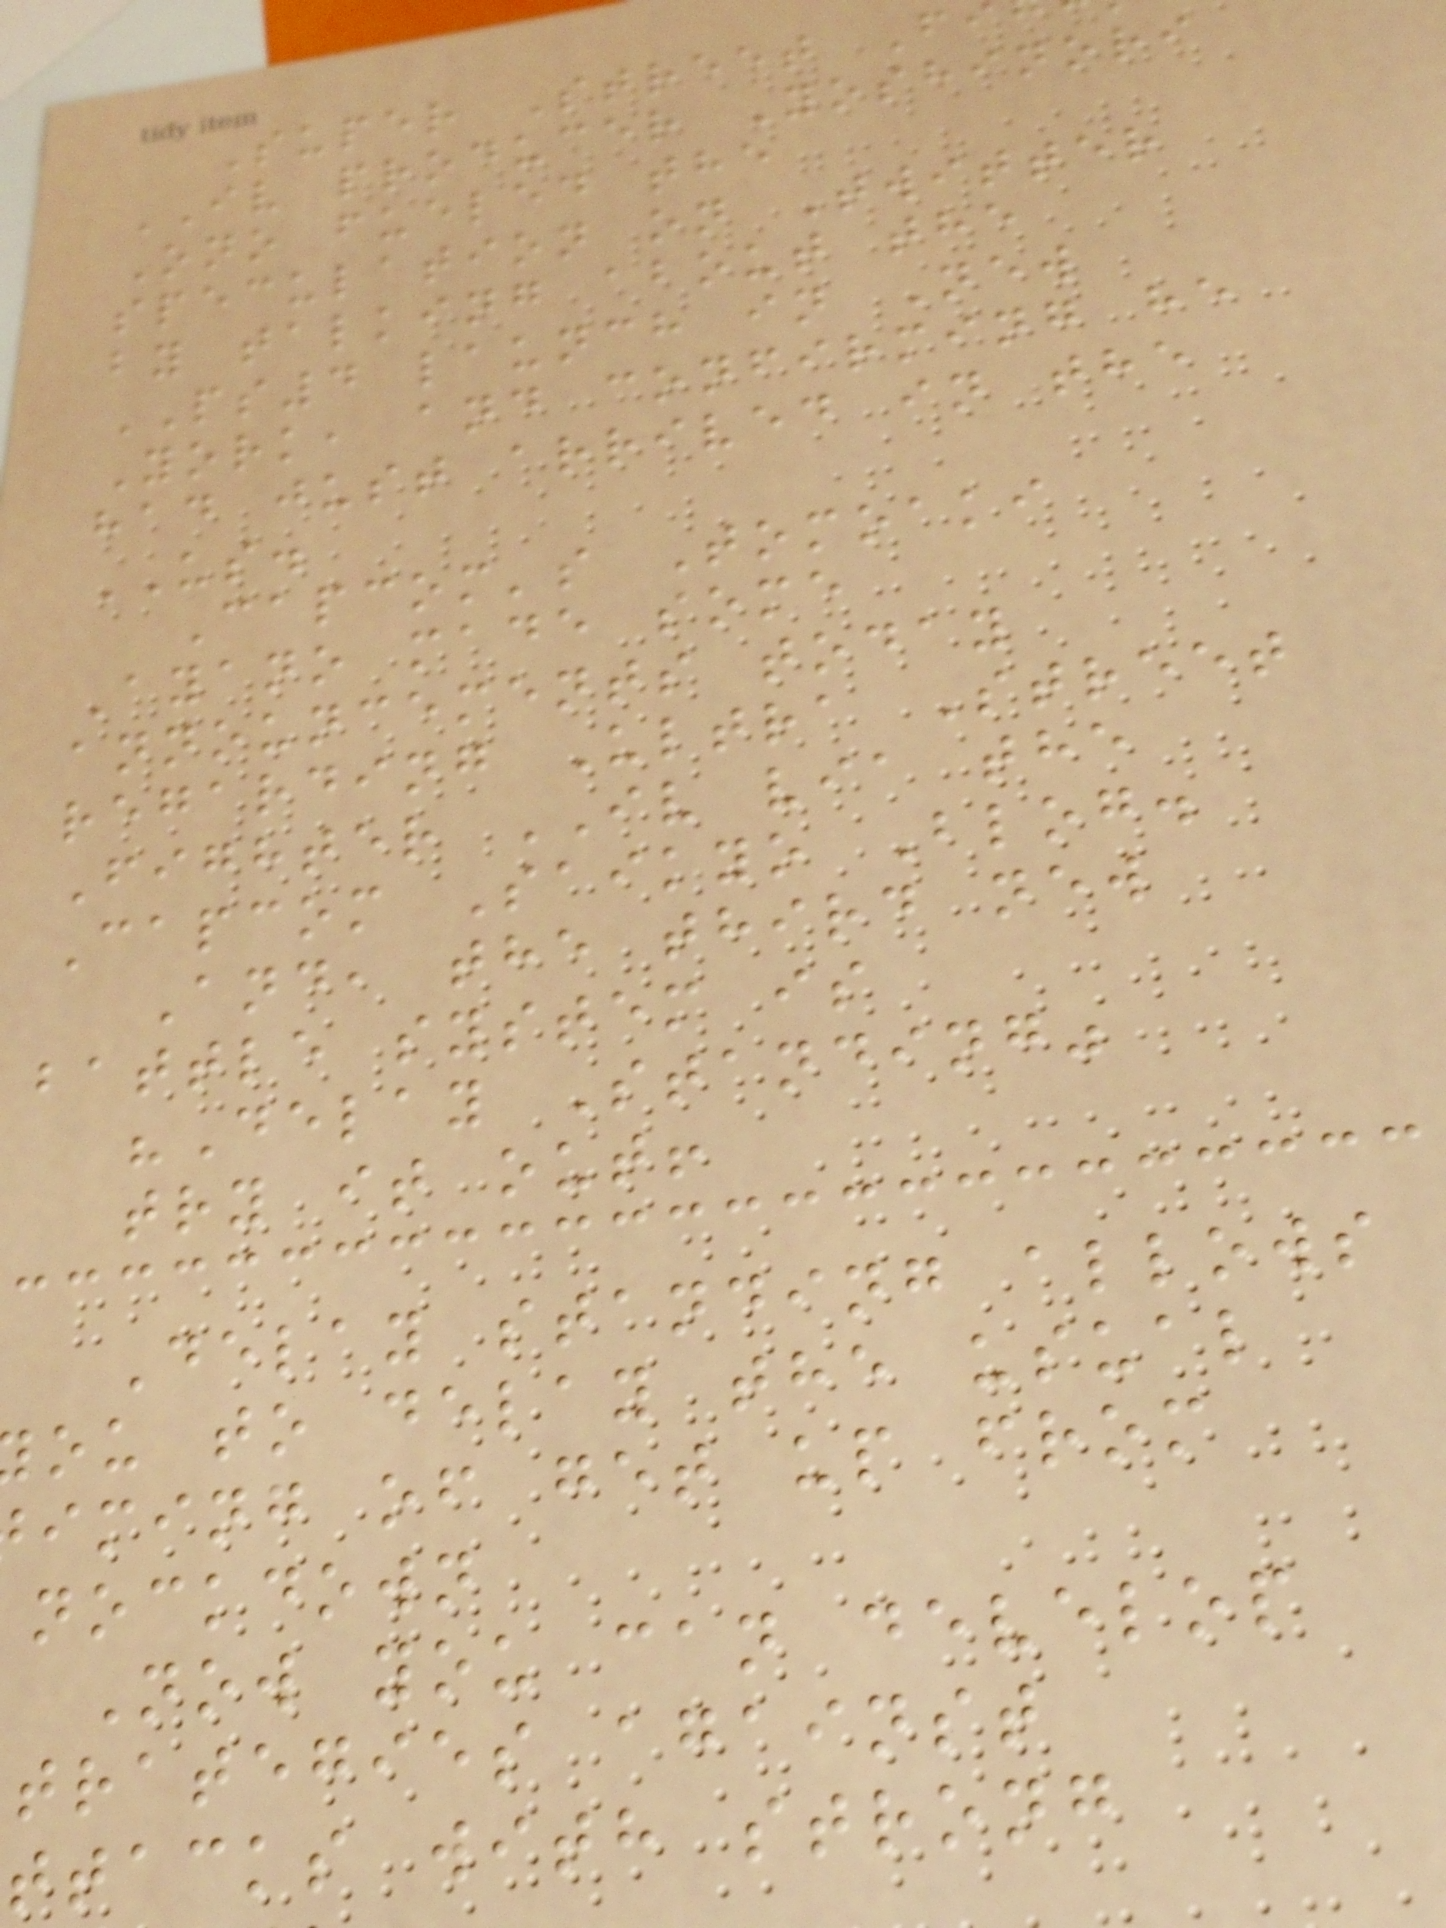Super Street F
IV producer Yoshinori
Ono fueled the
speculation on Twitter
by talking about the
PS4 launch in New
York, and confirming he
had just arrived in the
US.
Capcom's Tomoaki
Ayano made some
announcements today
regarding Ultra Street
Fighter IV via the
Capcom Saikyo Blog.
And, the third new
battle system is
"Delay Standing"
try it out!
Delay standing allows
ou to delay the usual
iming of get up from
nockdown
Now you can develop
trategies against
ttacks with strong
